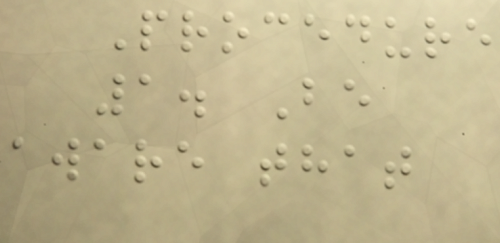Procedure
1. Be
aware that
